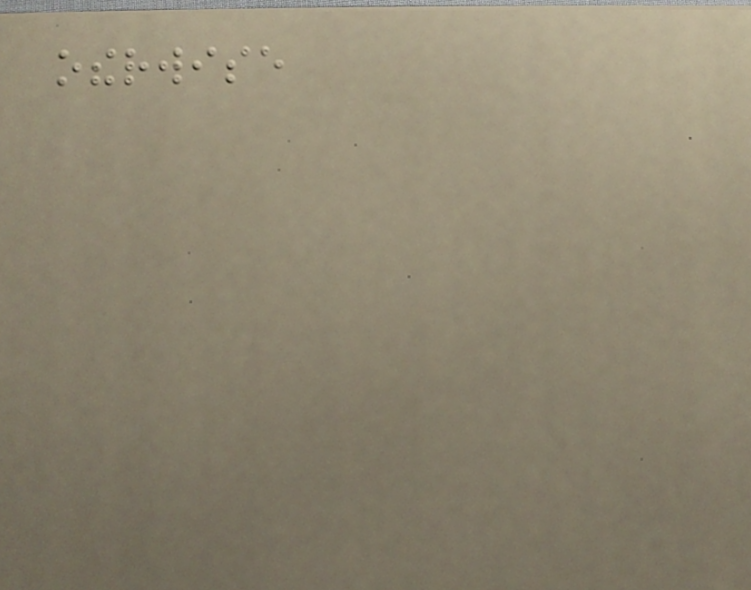otherwise
